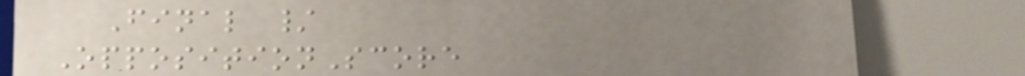Final /
OppositionScore
